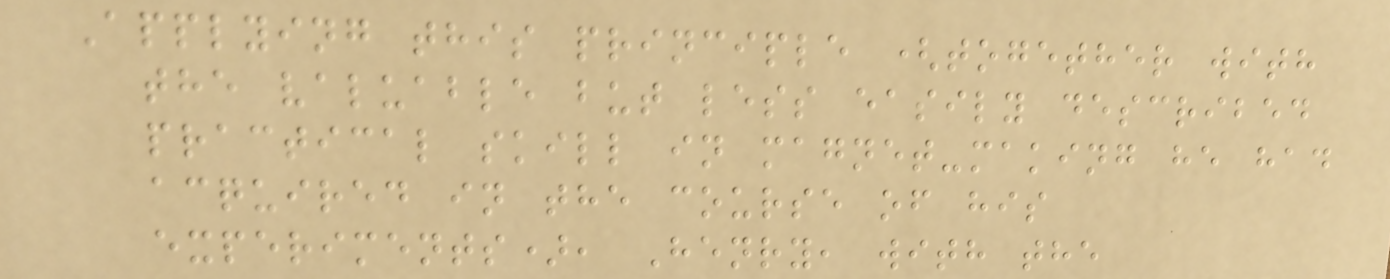Applying this principle (together with
the valuable but less easily described
practical skill in magnet-making he had
acquired in the course of his
experiments), Henry, with the
